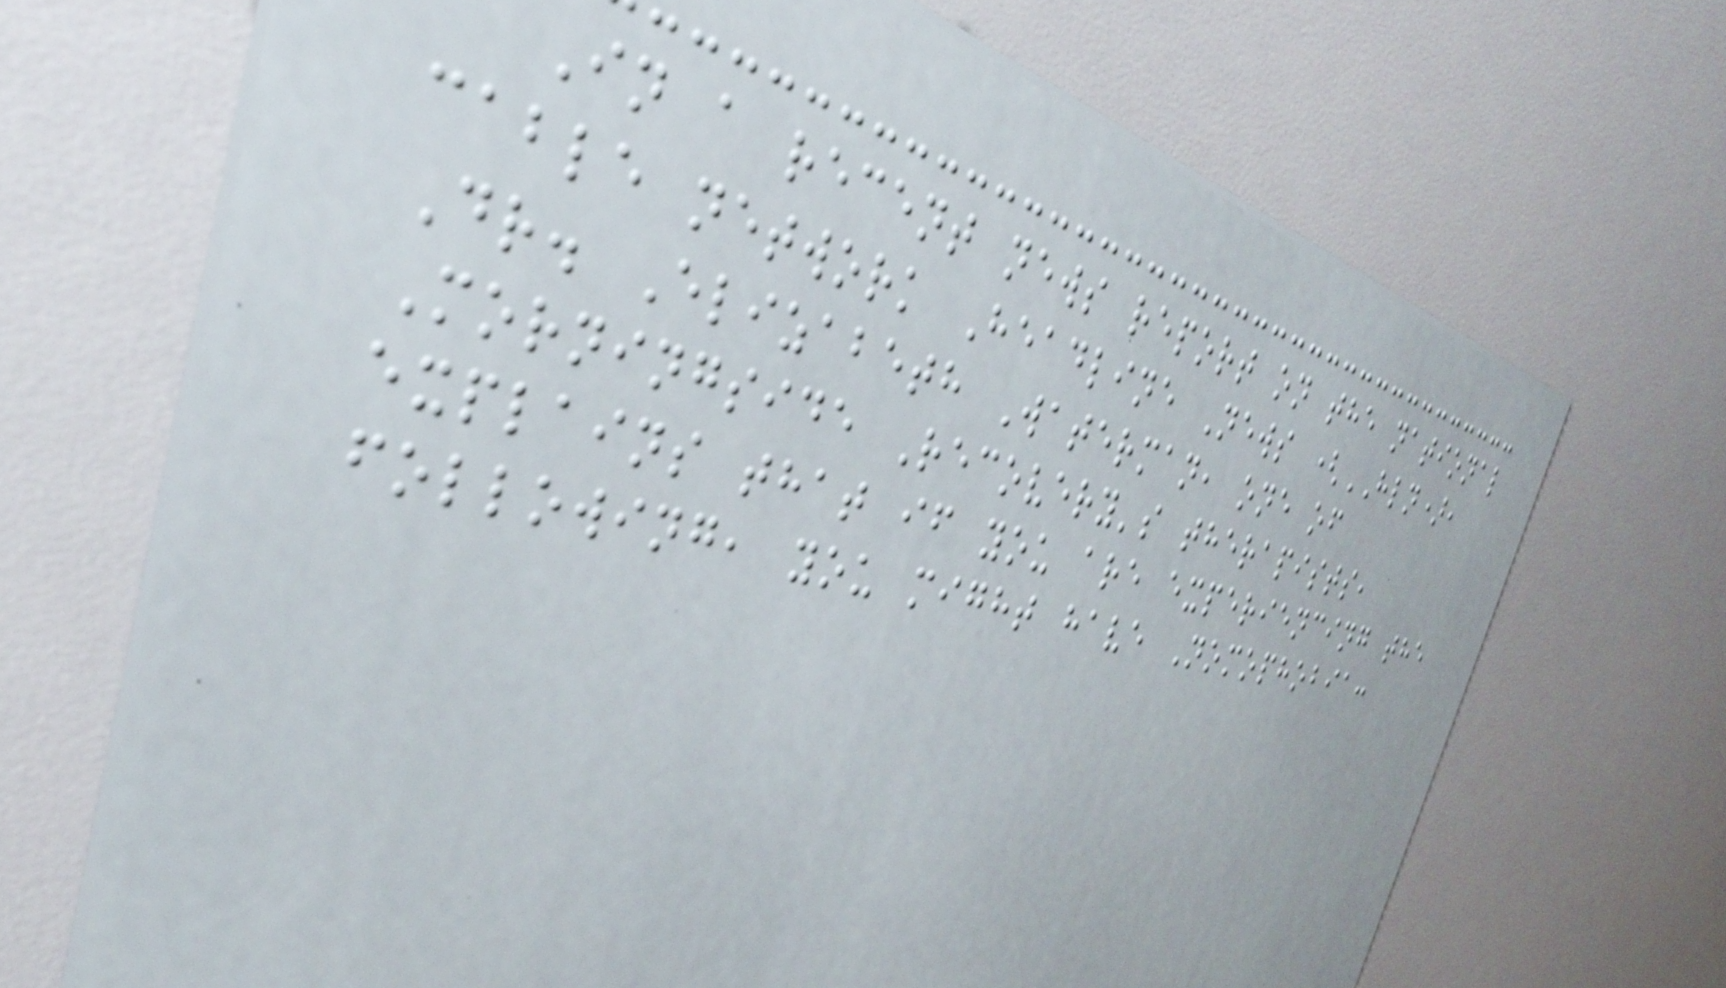In a recent news report on the national
cable network Headline News (HLN),
Dr. Elizabeth Waterman, one of
Morningside Recovery's therapists,
explains that if you are experiencing the
following, you might have Nomophobia:
